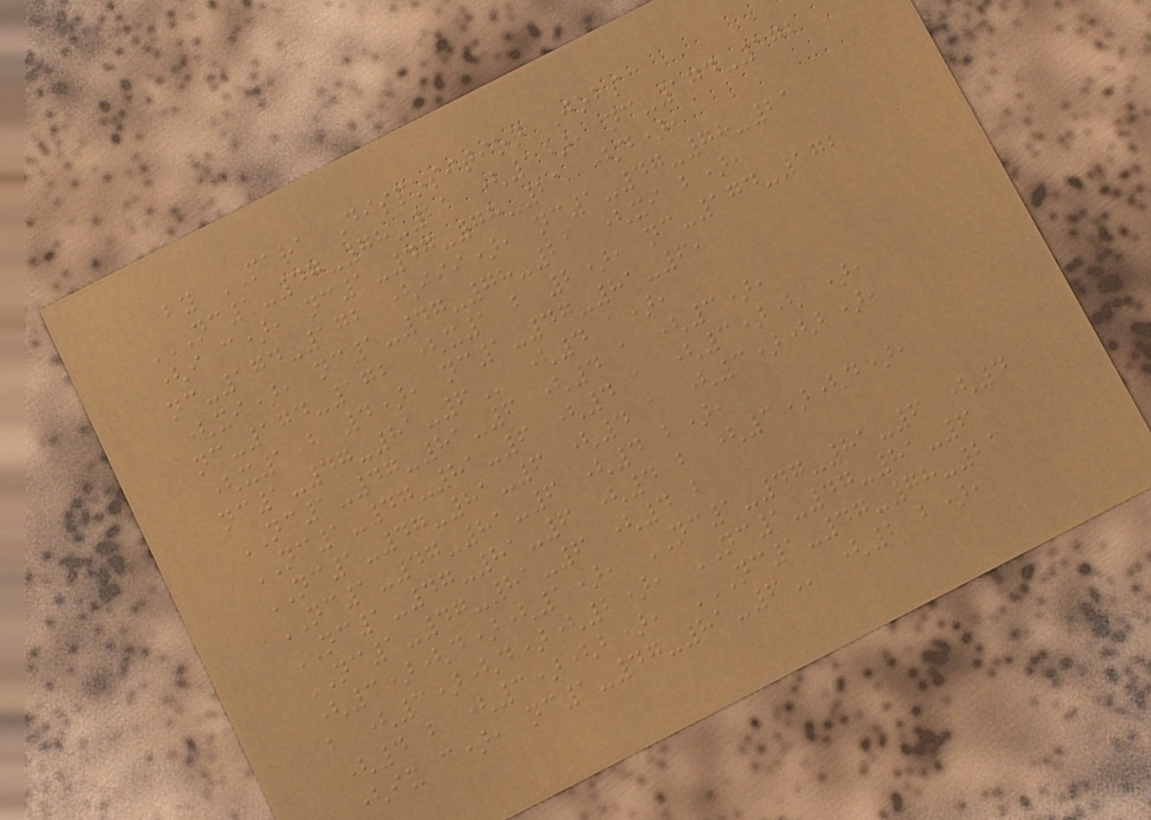by NARA Disposition Jobs
NC1-47-78-21 (1), NC-174-172
(I C), NC1-47-78-21 (D),
NC-174-172 (III), NC1-47-78-21
(XI), NC1-47-78-21 (XI B),
NC-174-172 (X1 B 2), NC-174-172
(X1 B 4), NC1-47-81-6,
NC1-47-81-6 (4 a),
NC1-47-81-6 (4 a (3),
NC1-47-81-6 (4 a (3)(a),
NC1-47-81-6 (4 a (3)(b),
NC1-47-81-6 (4 b),
NC1-47-81-6 (4 b (3)(d),
NC1-47-81-6 (4 b
(3)(d)(1), NC1-47-81-6 (4
b (3)(d)(2), NC1-47-81-6
(4 b (3)(b), NC1-47-78-21
(IX C), NC1-47-81-6 (2 b),
